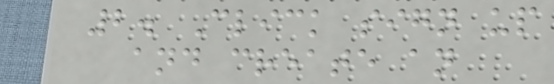2. Click sign up
and create an
